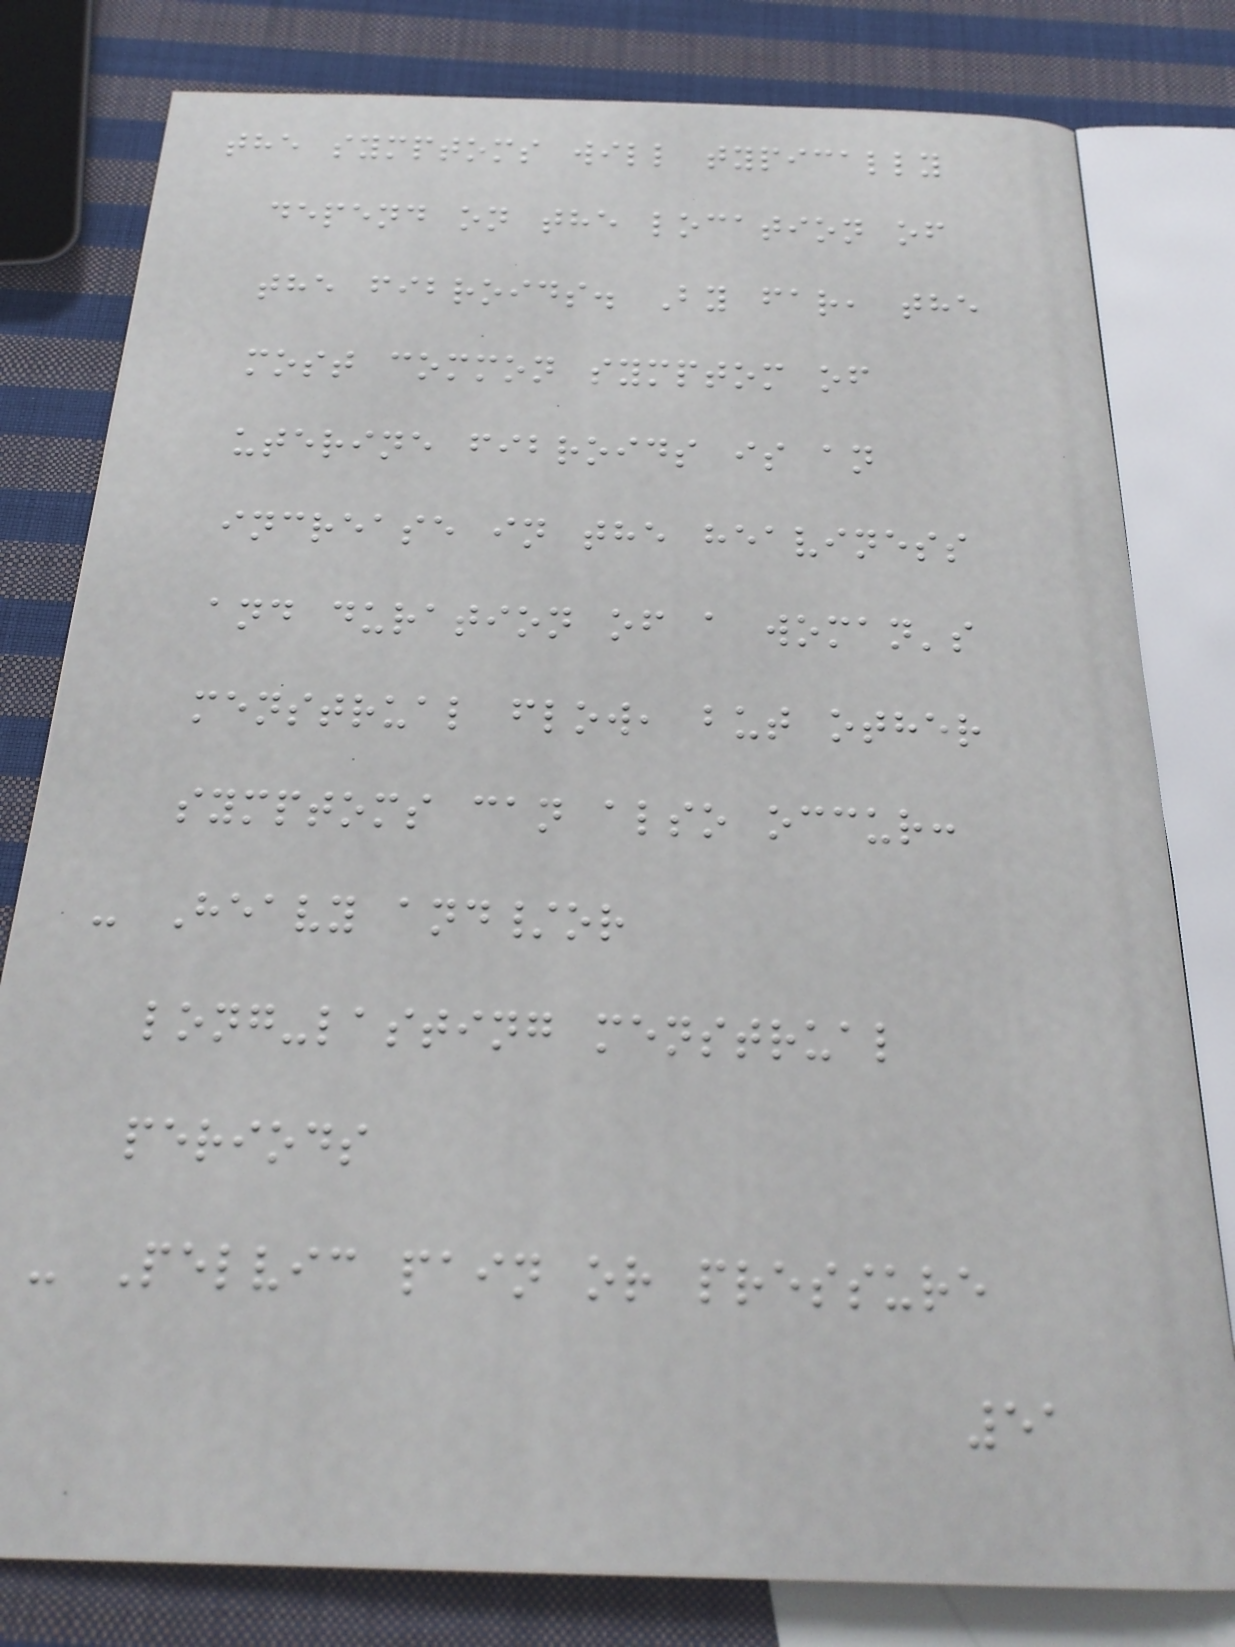the symptoms will typically
depend on the location of
the fibroids. By far, the
most common symptom of
uterine fibroids is an
increase in the heaviness
and duration of a woman's
menstrual flow, but other
symptoms can also occur:
- Heavy and/or
long-lasting menstrual
periods
- Pelvic pain or pressure
51
